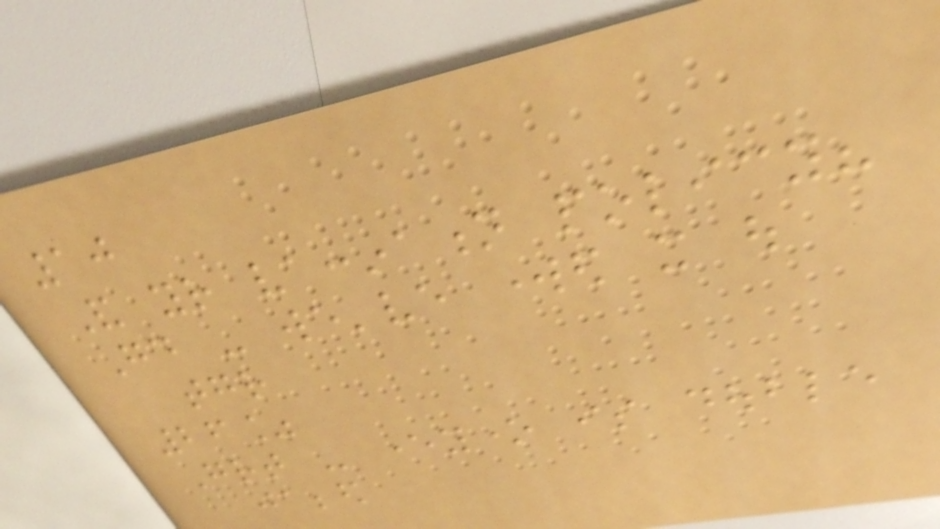10
And your vaccination policy?
Good - we've worked it out
together
26%
Great - everyone is double
jabbed
